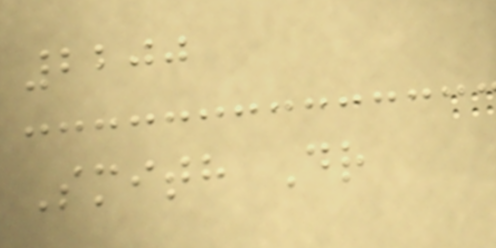2200
Smith Dr
